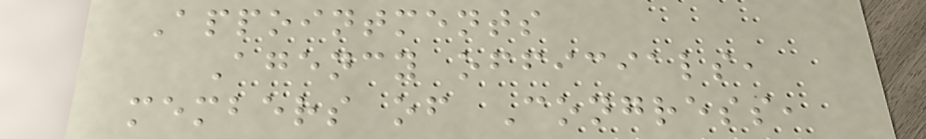Appointments
Agency officials,
members of Congress,
